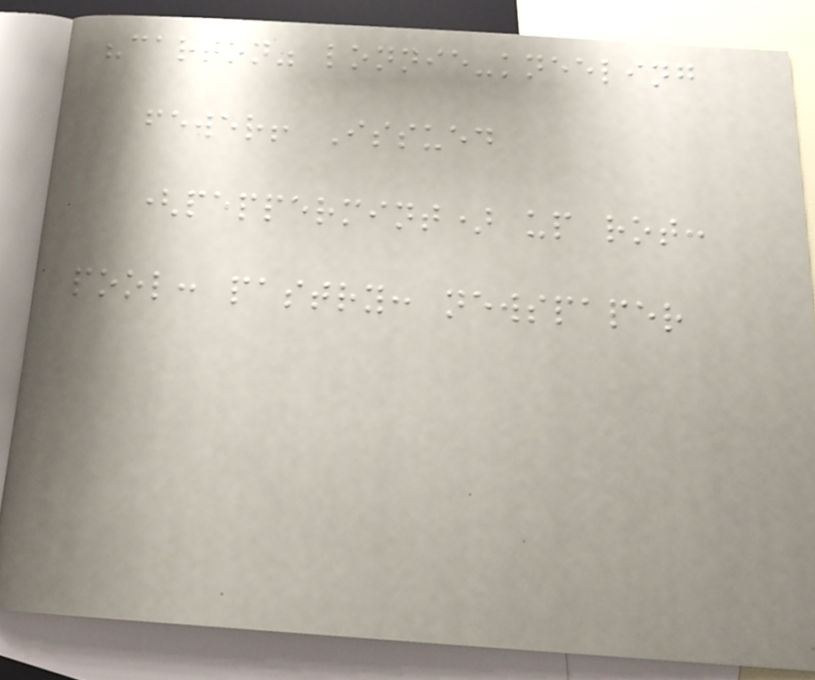"carton" lonnie-kneeling
fewer! Issued
(peppermint) up rot:
pool: pastry: newspaper
